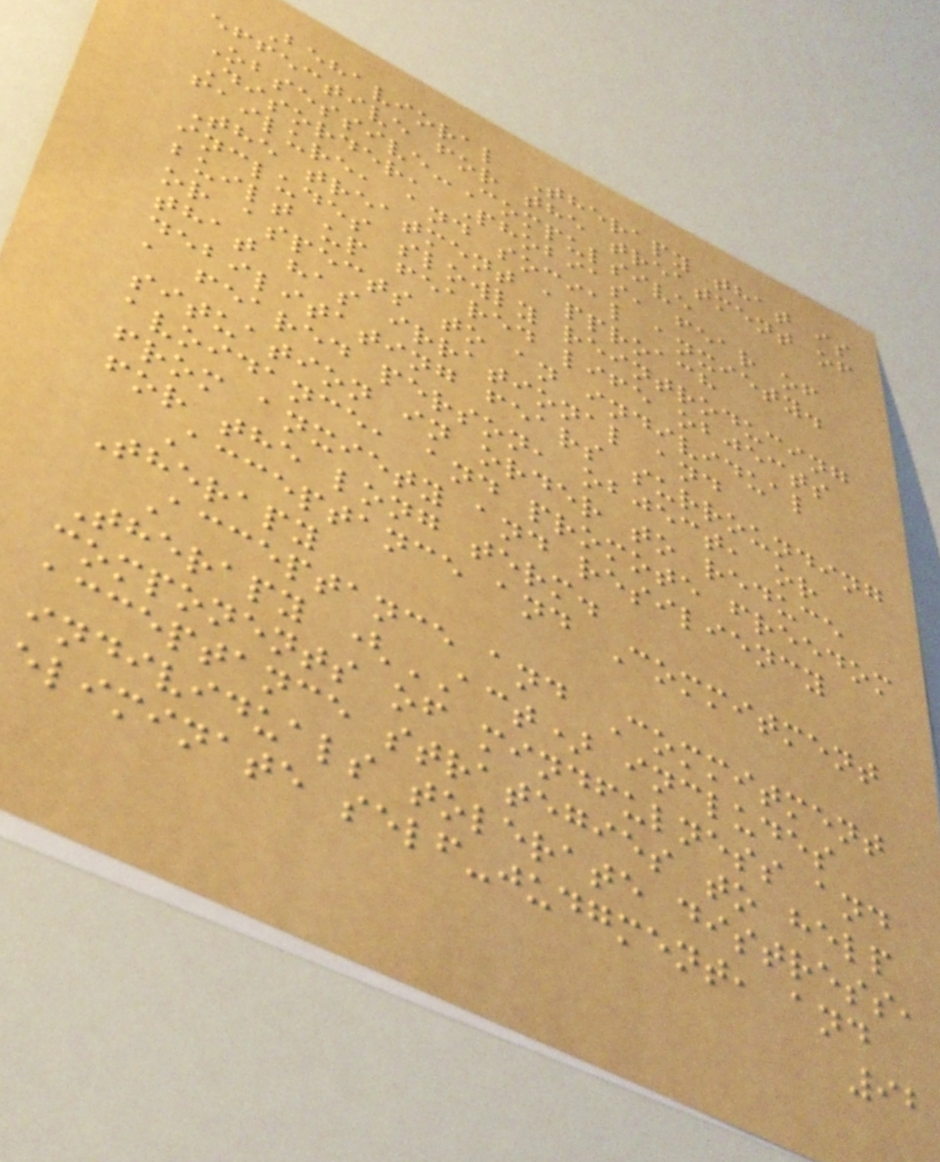Behavioral Therapy that is
effective for the treatment of
Obsessive-Compulsive
Disorder, Phobias, fear of
failure, and social anxiety.
The treatment approach
includes slowly reintroducing
built up feared life objects
or aspects to an individual
that has irrational and
debilitating fears surrounding
a feared person, object, or
situation in order to reduce
avoidance, and promote freedom
from anxiety and resiliency
for the long term.
Acceptance and Commitment
Therapy
Acceptance and Commitment
Therapy (ACT) includes
components of mindfulness and
acceptance strategies to help
individuals tolerate distress,
eliminate self-judgment, and
92
